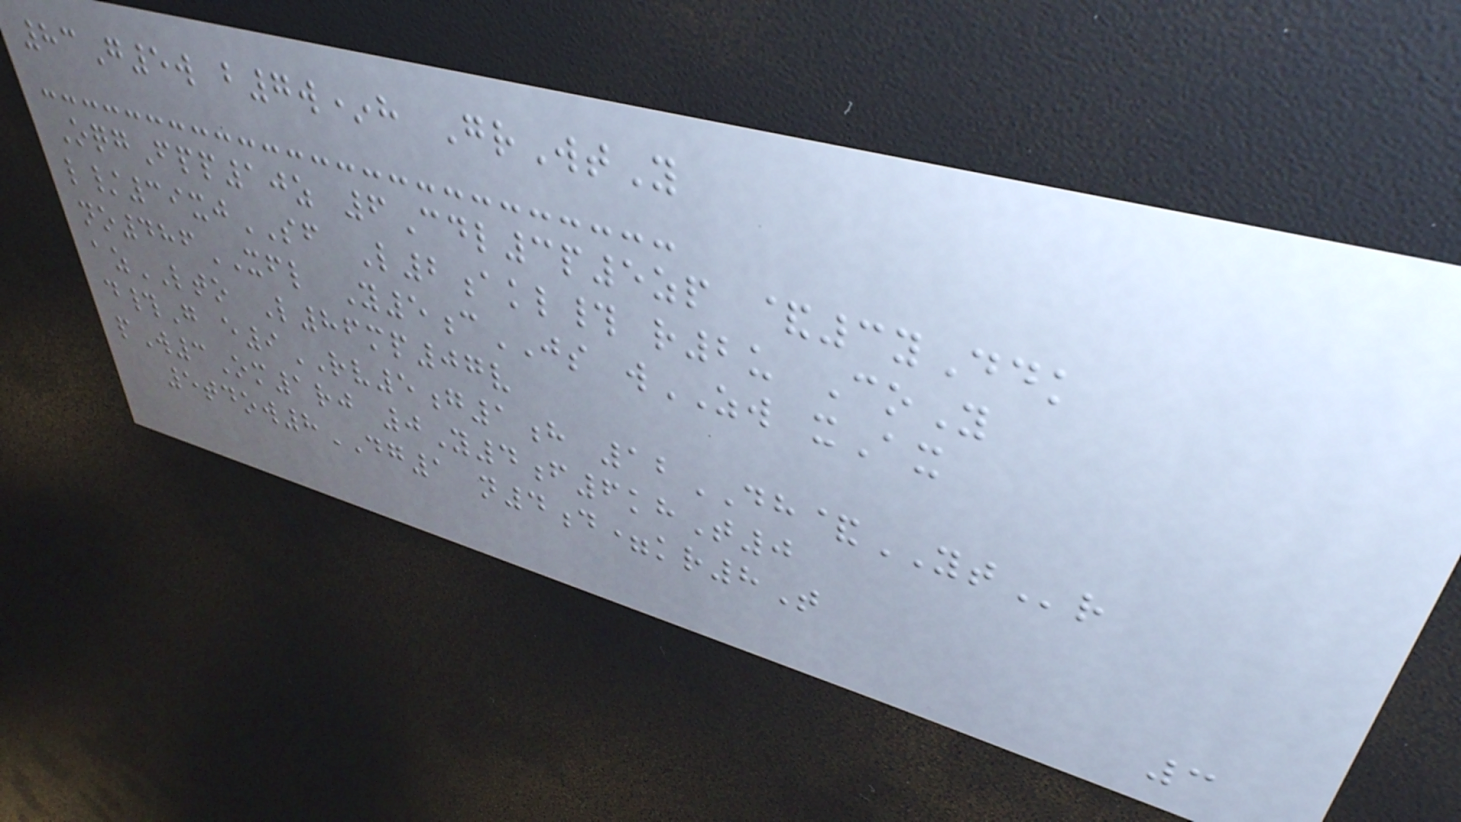83G5w b7w*h GrWtY
OqgFpp10z 6Cdl3p5zp &3yDdk
l/39xjSF L2akl# r2u CoY
no486XFL Y5cJS wZW xAx
azLTO L86mp07v
d#G e9RV5g1h 12DH&YTr
pW3Om1rj 0Y4f6khT0
5tdow8DG1 n4d=kr8T
3
